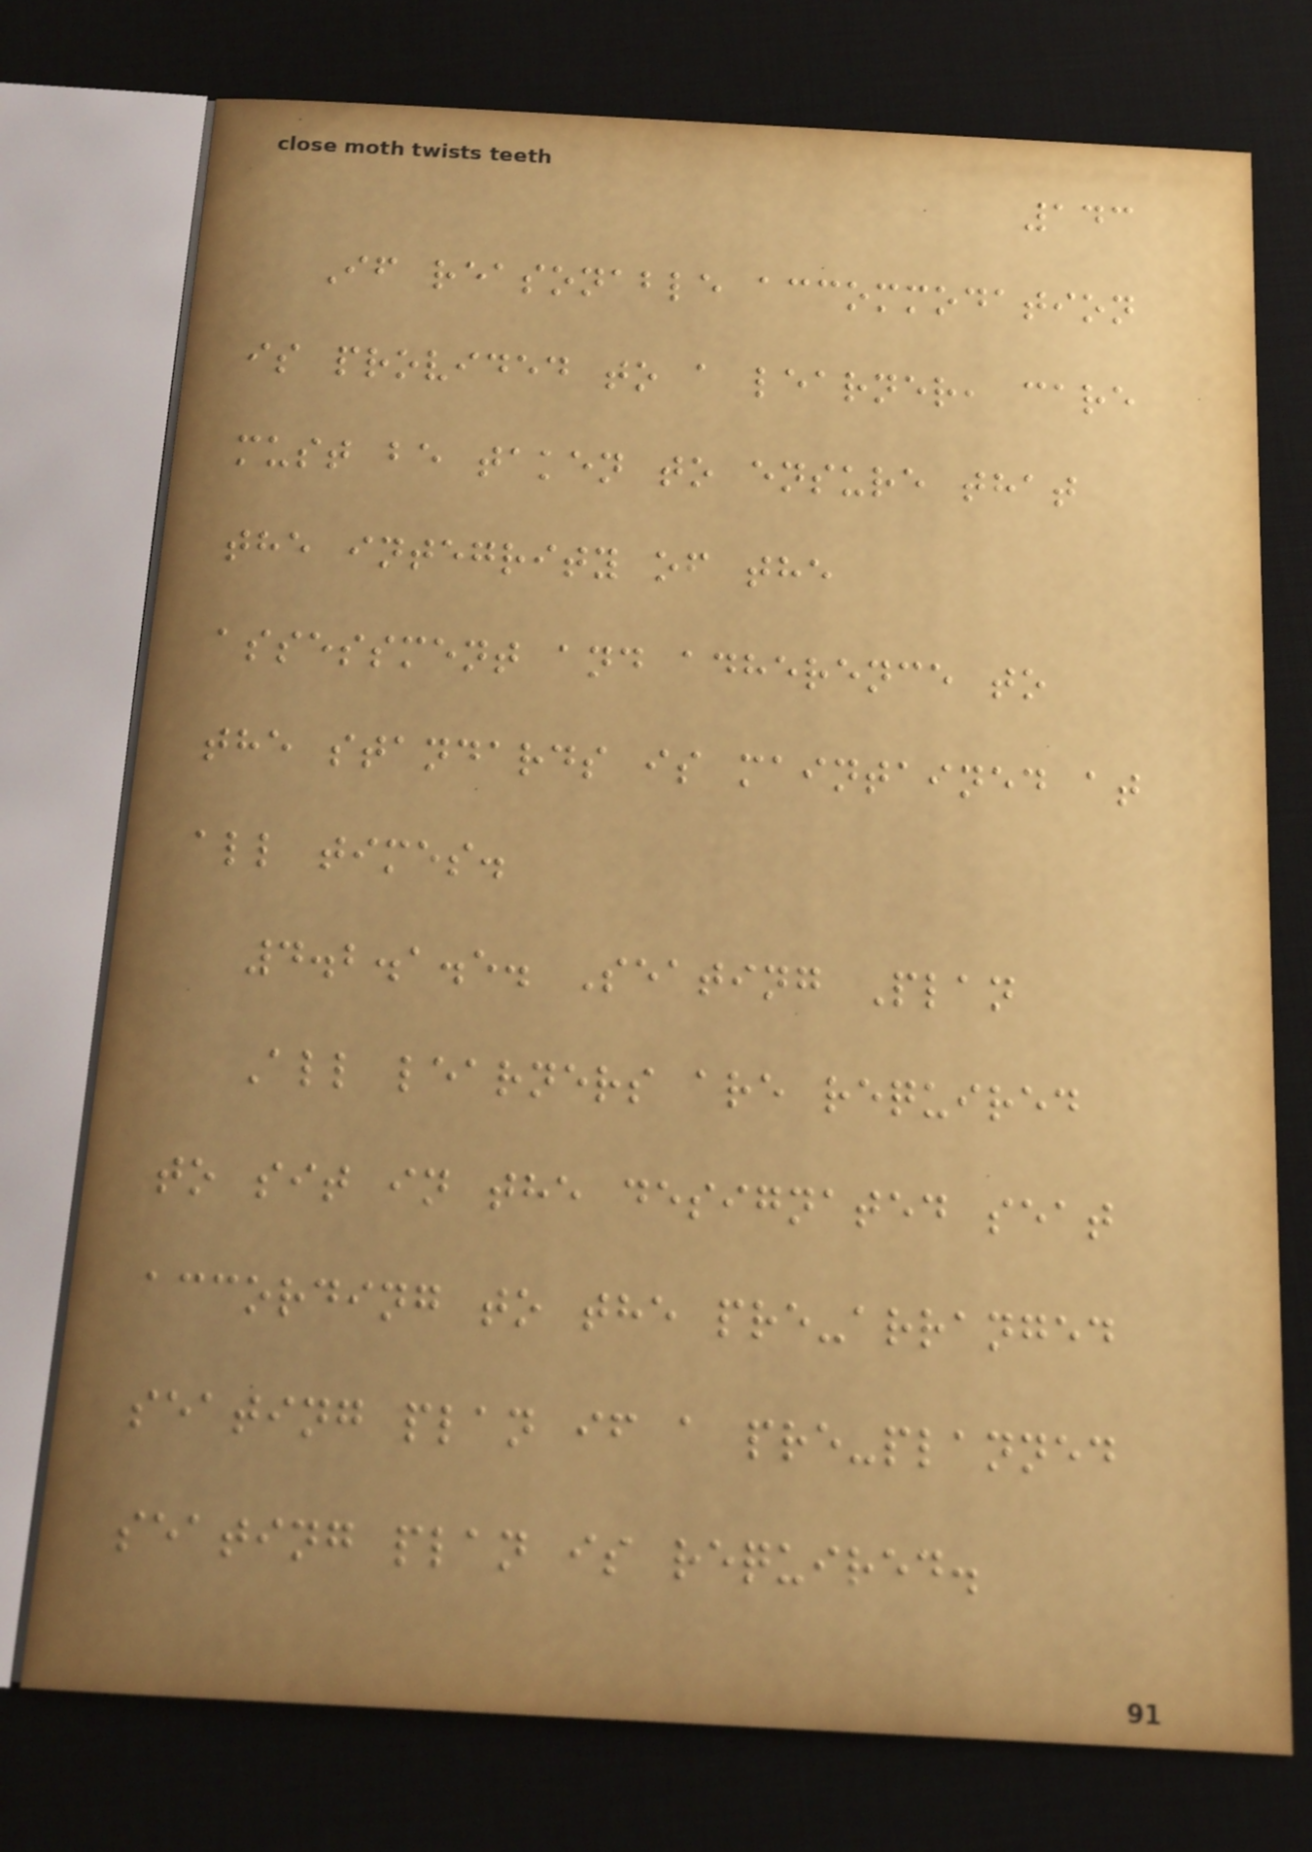143
If reasonable accommodation
is provided to a learner, care
must be taken to ensure that
the integrity of the
assessment and adherence to
the standards is maintained at
all times.
4.2.1.5. Seating Plan
All learners are required
to sit in the designated seat
according to the pre-arranged
seating plan if a pre-planned
seating plan is required.
